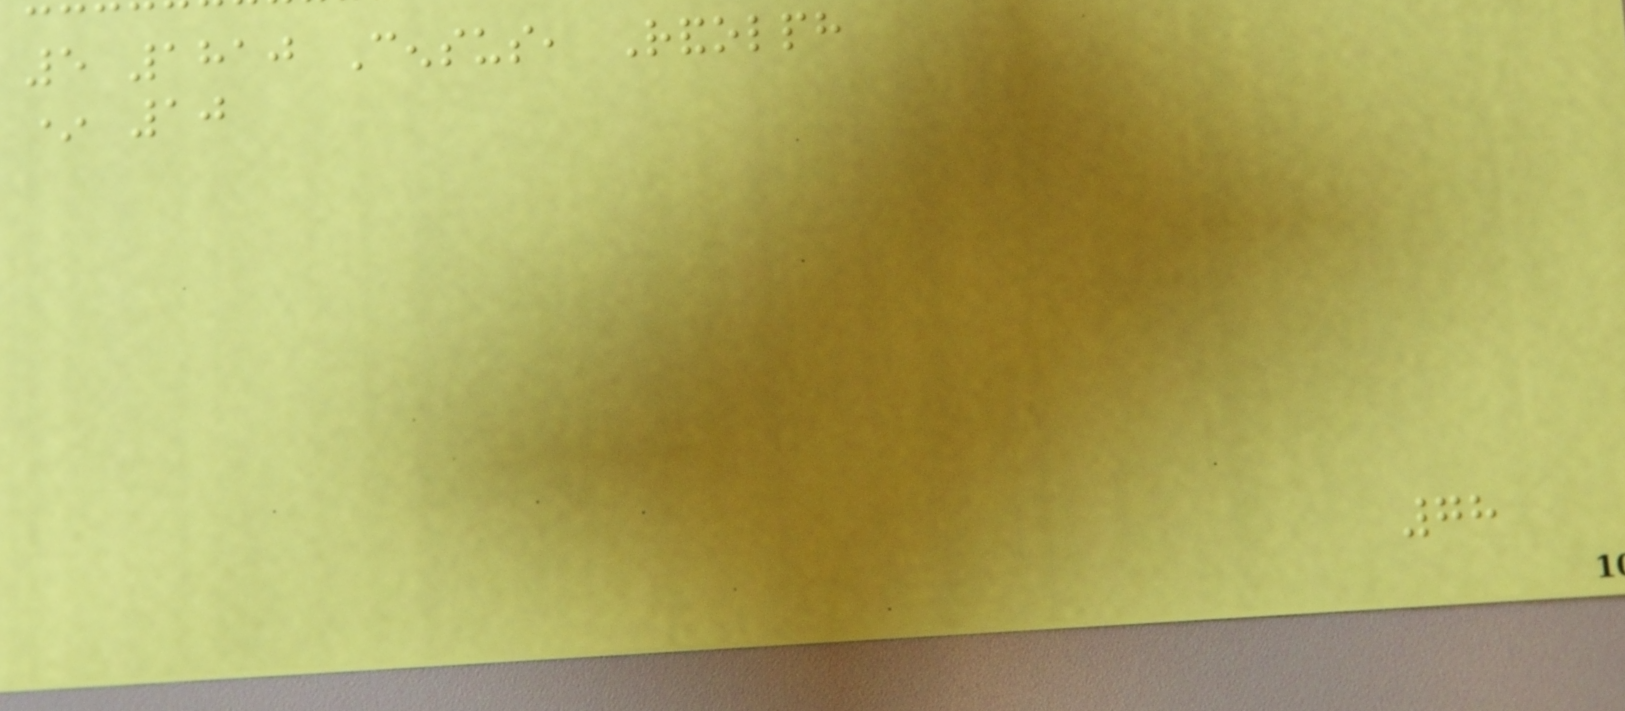5 1810 Census, Randolph
* 10
78
